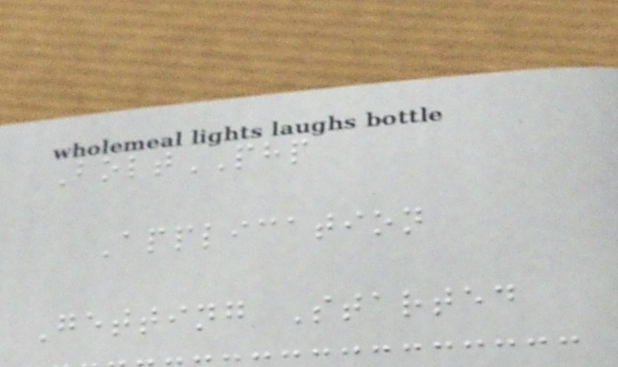BoltPHP
Application
Getting Started
